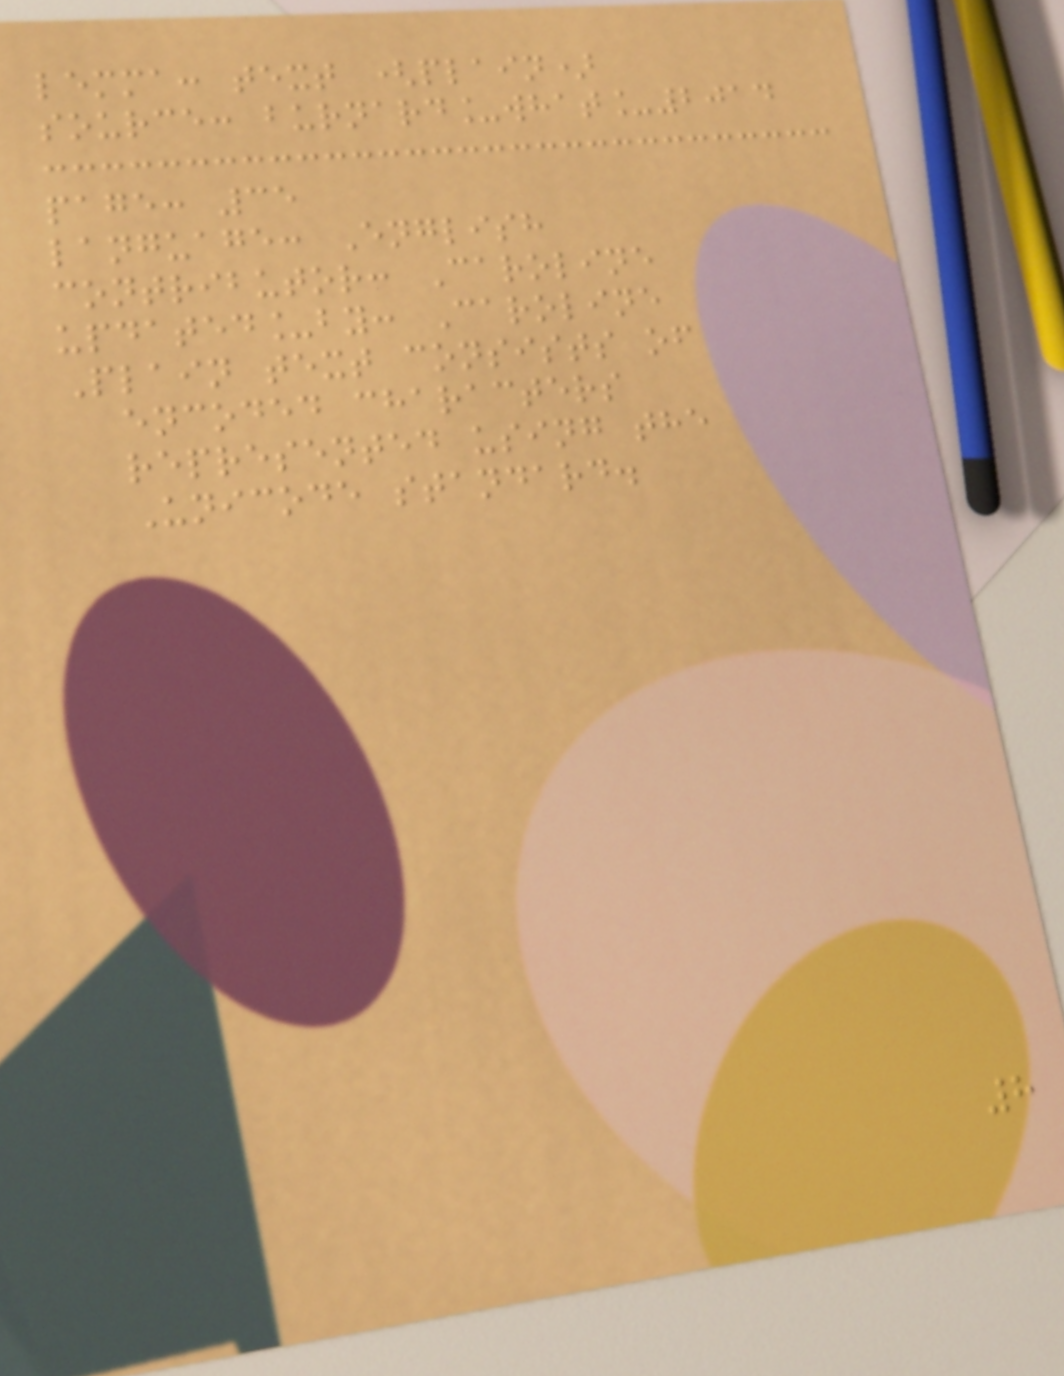lemma: text (plain)
source: burnard_what_2014
page: 35
language: English
contributor: Caroline
updated_by: Caroline
Plain text consists of
encoded characters
represented using the
Unicode standard.
8
